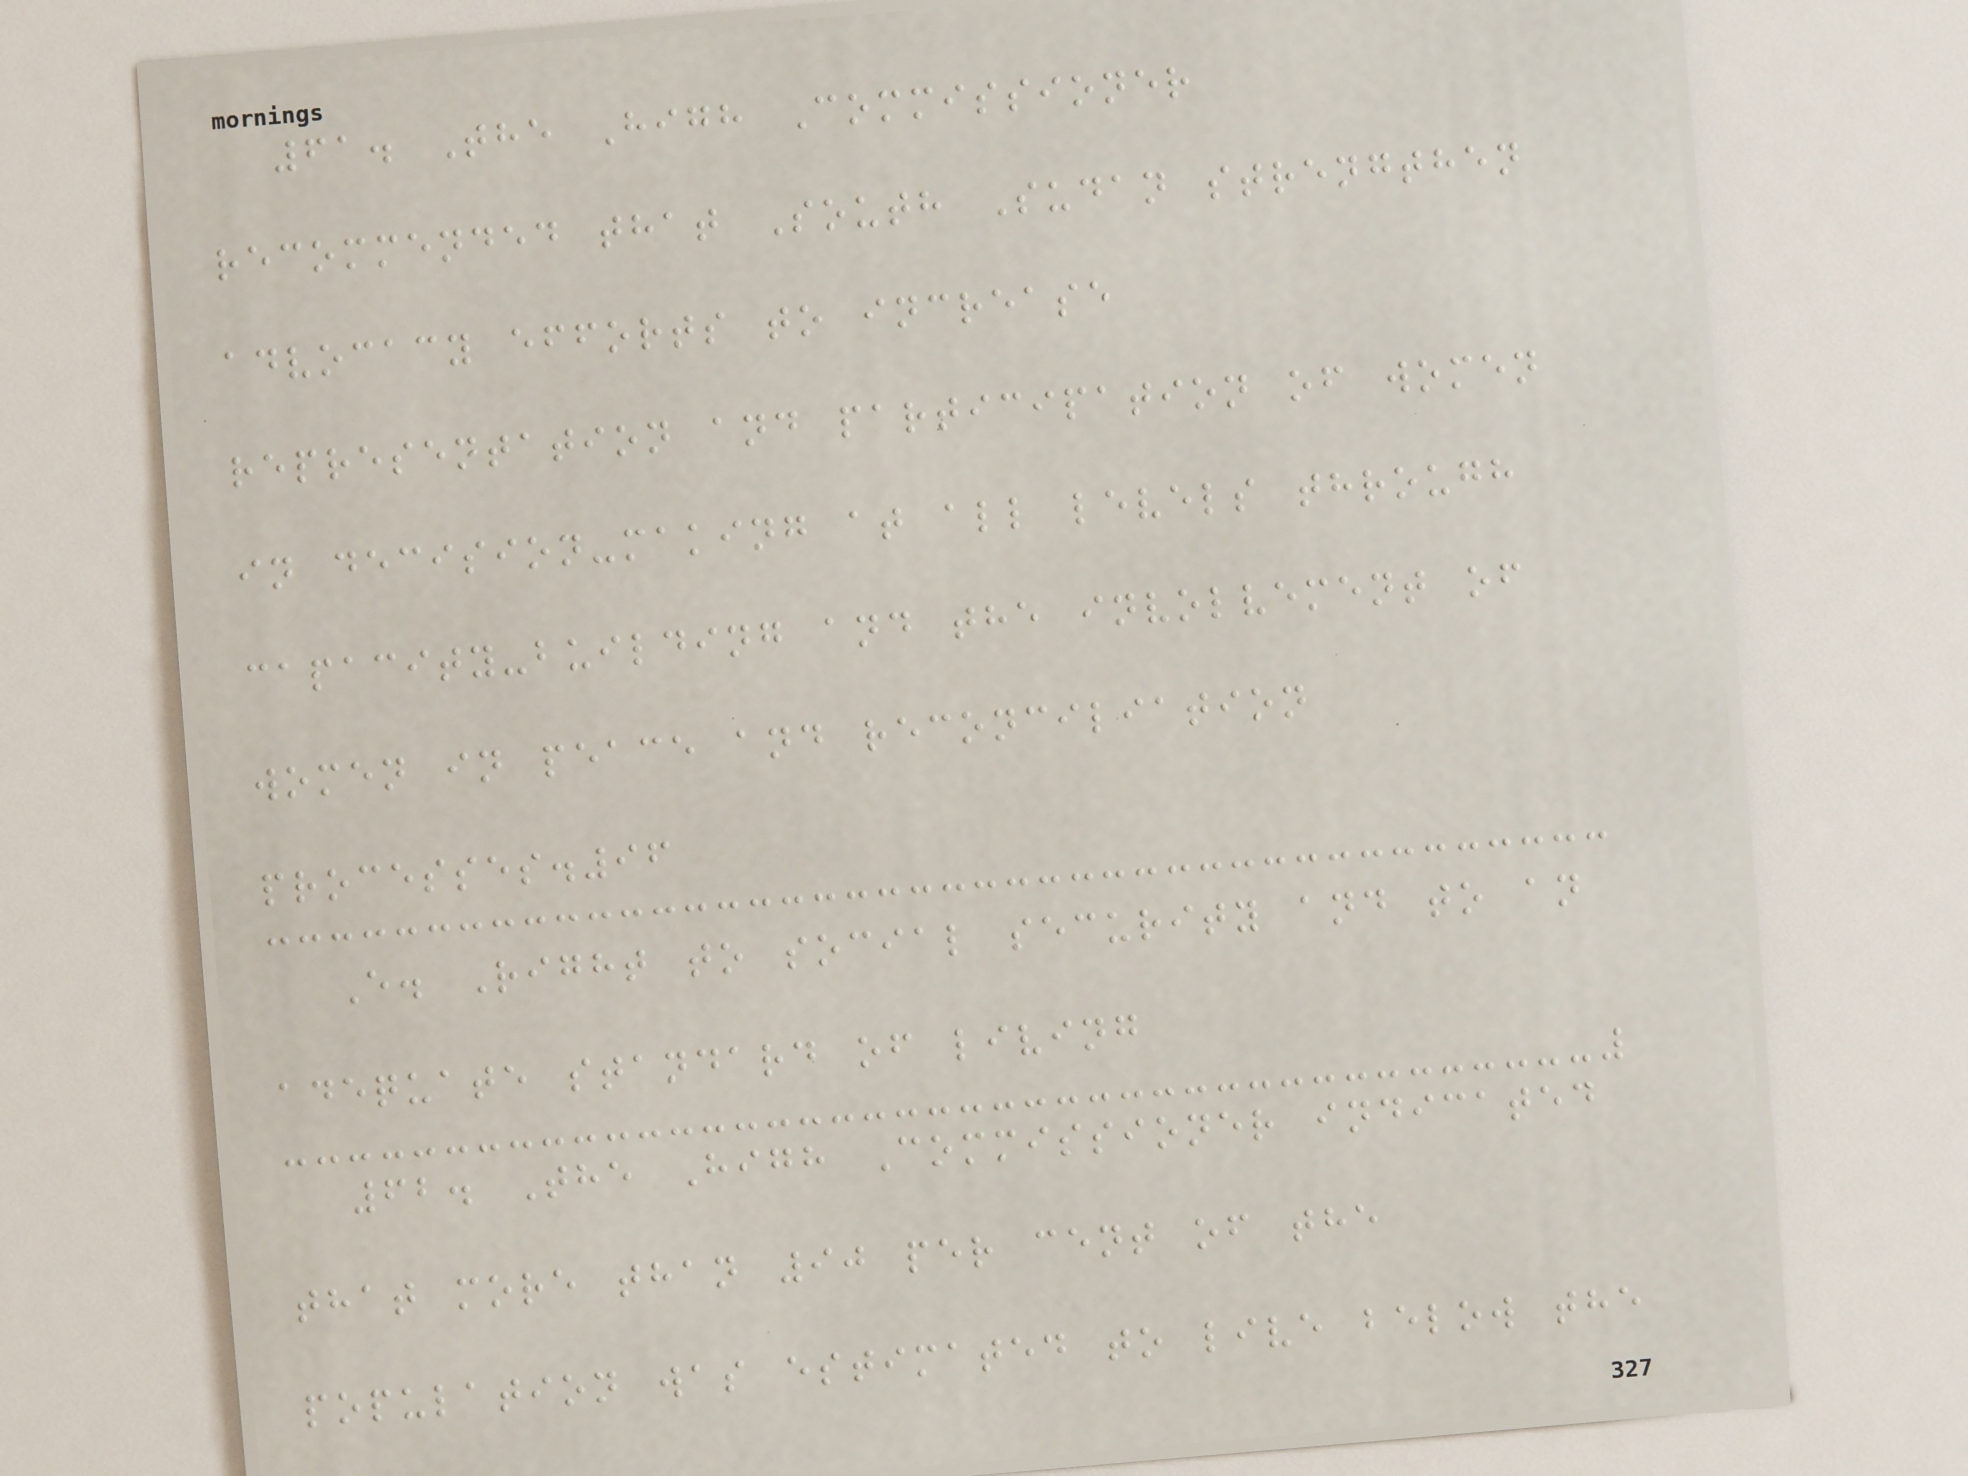61. The High Commissioner
recommended that South Sudan strengthen
advocacy efforts to increase
representation and participation of women
in decision-making at all levels through
capacity-building and the involvement of
women in peace and reconciliation
processes.96
E. Right to social security and to an
adequate standard of living
62. The High Commissioner indicated
that more than 90 per cent of the
population was estimated to live below the
